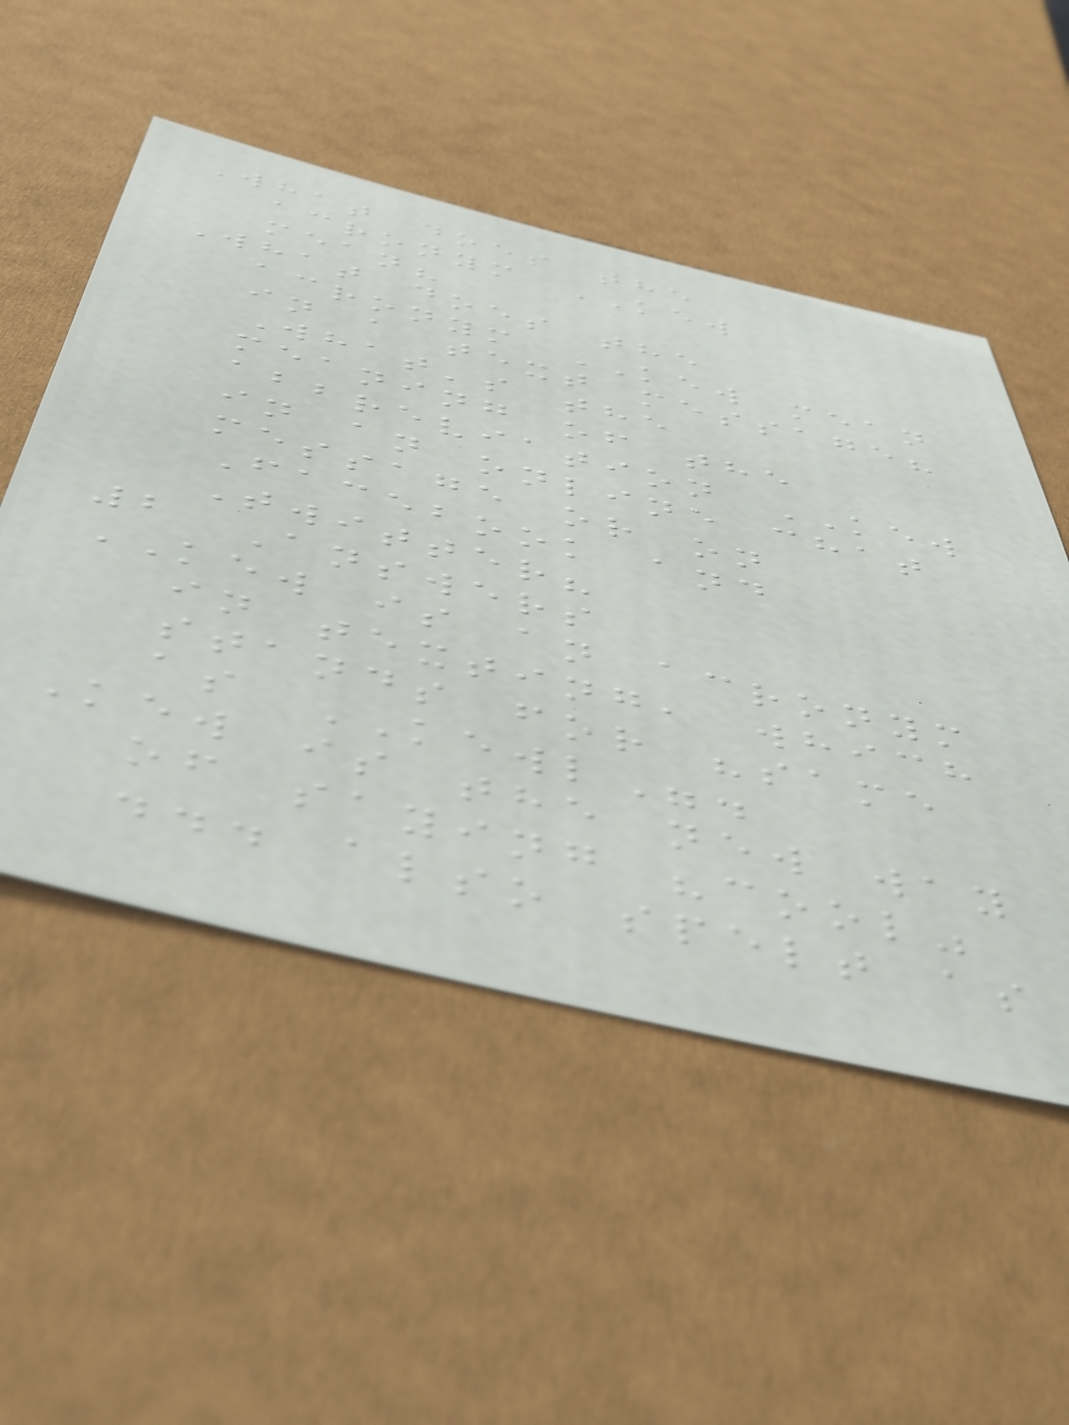What does the
acronym KEW
mean?
What does the
acronym KEW mean
in a text message?
What's the
meaning of the
abbreviation KEW
in an online chat
message or on
Facebook and
Twitter?
2 Answers
KEW is an acronym
in texting, which
stands for "same
as KEWL".
Kew is the new way
of saying "cool"
... also spelt as
